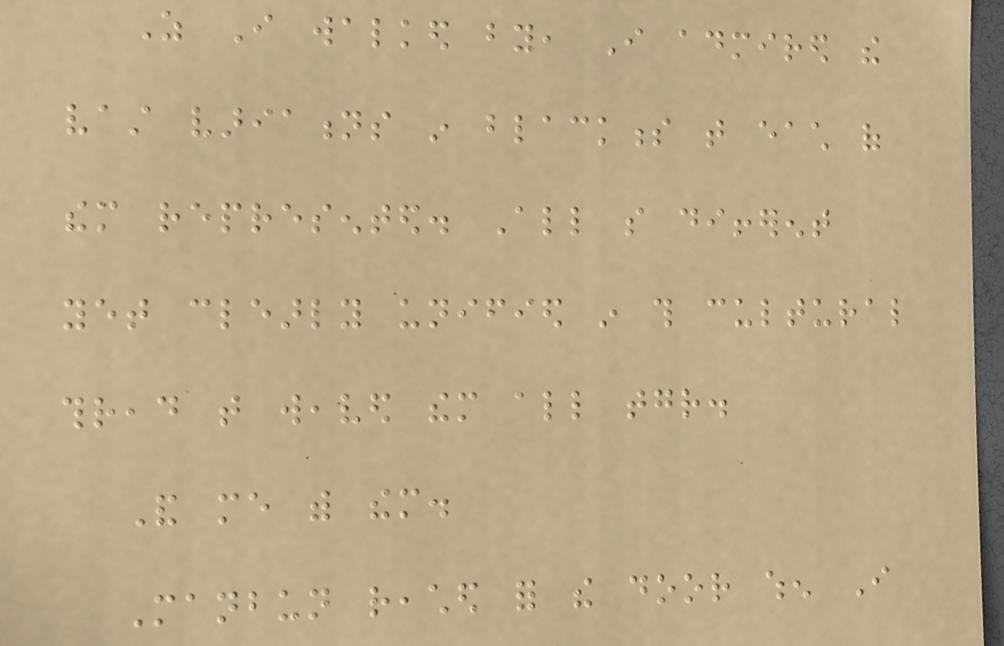As I walked by, I admired the
vast variations in blackness that each of
them represented. All so different
yet clearly unified in this cultural
thread that weaved them all together.
And me with them.
Manbun reached for the door when I
